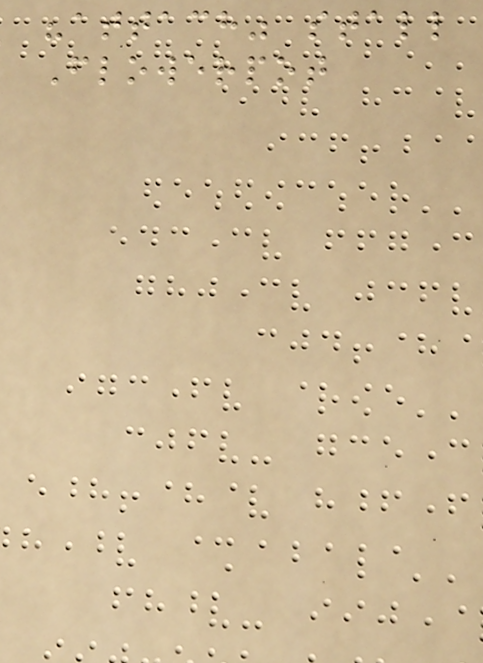"attach" stall
Flowerpot
